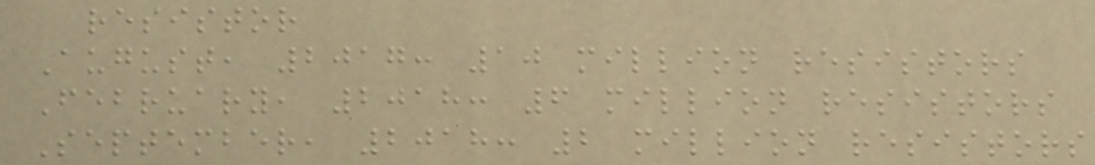resistor
August, 2017: 10 million resistors
February, 2018: 6 million resistors
September, 2018: 2 million resistors
